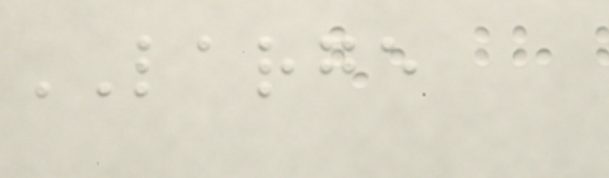LARGE
